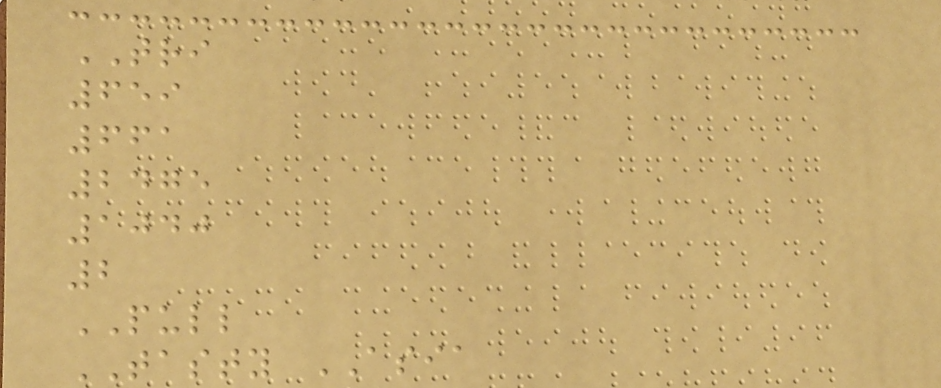TRI
659
661
2475
1040
2
PULL
TASTY ASIA
